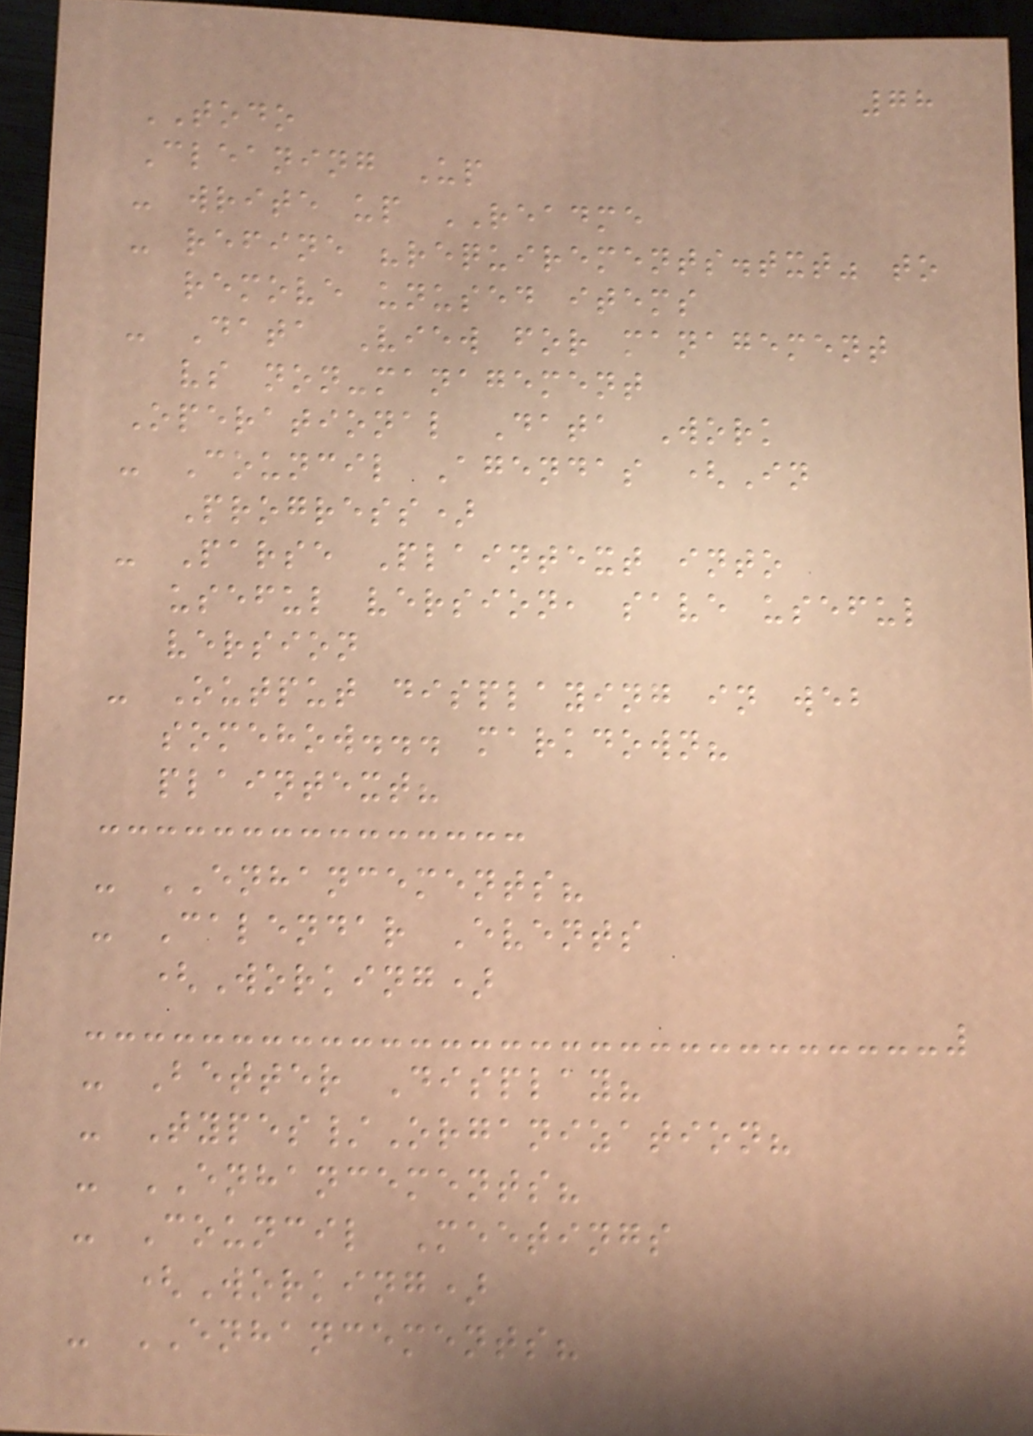78
TODO
Cleaning Up
- write up README
- refine "requirements.txt" to
remove unused items
- Data View for management
vs non-management
Operational Data Work
- Council Agendas (In
Progress)
- Parse Plaintext into
useful version, save useful
version
- Output displaying in web
somehow... markdown?
plaintext?
- ENHANCEMENTS?
- Calendar Events
(Working)
- Better Display?
- Types/Organization?
- ENHANCEMENTS?
- Council Meetings
(Working)
- ENHANCEMENTS?
